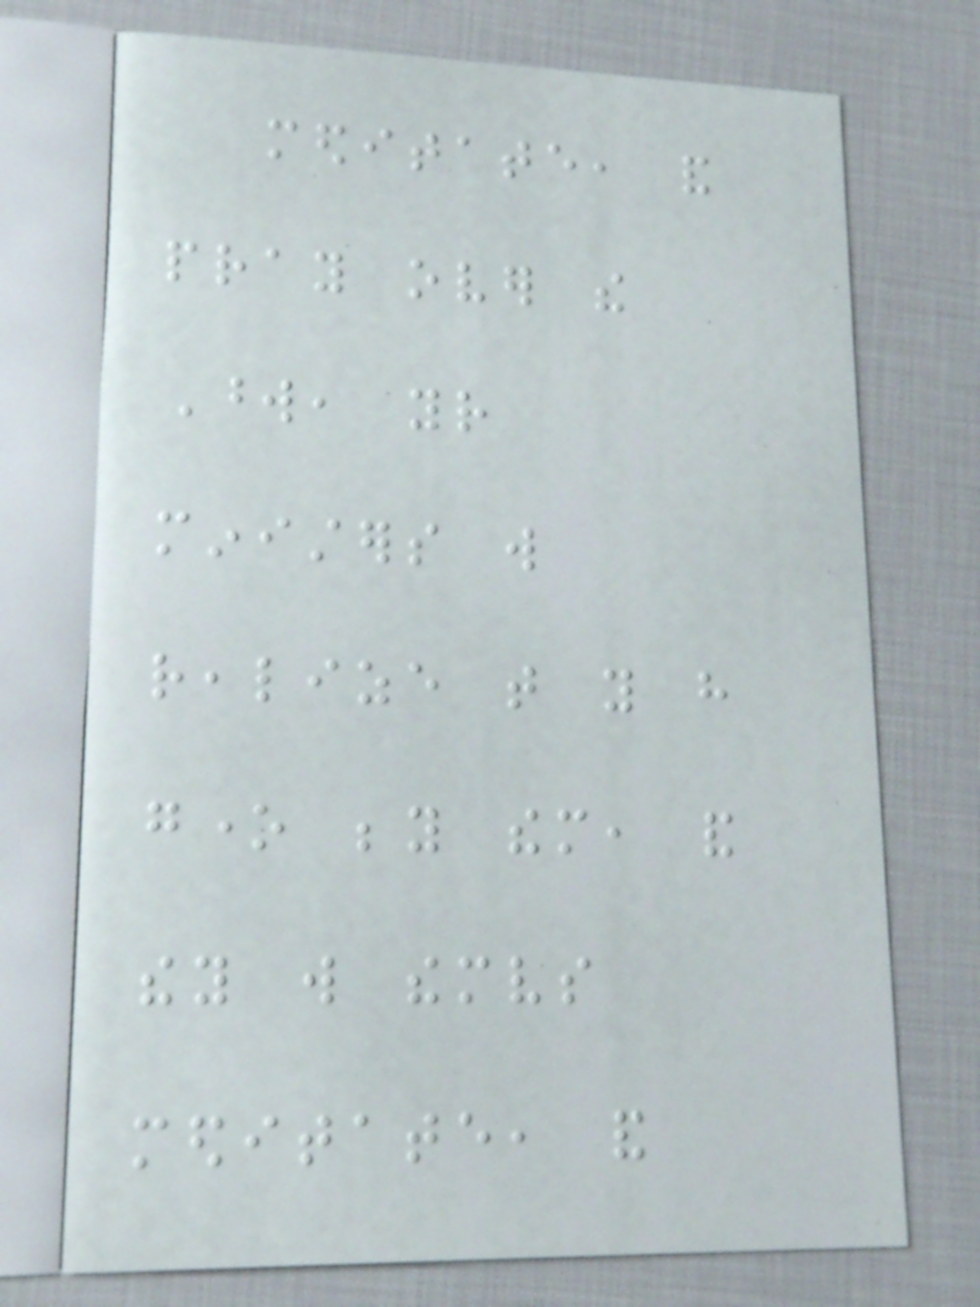meditate, and
pray over the
Word, your
ministers will
realize that you have
gone beyond them, and
they will themselves
meditate, and
